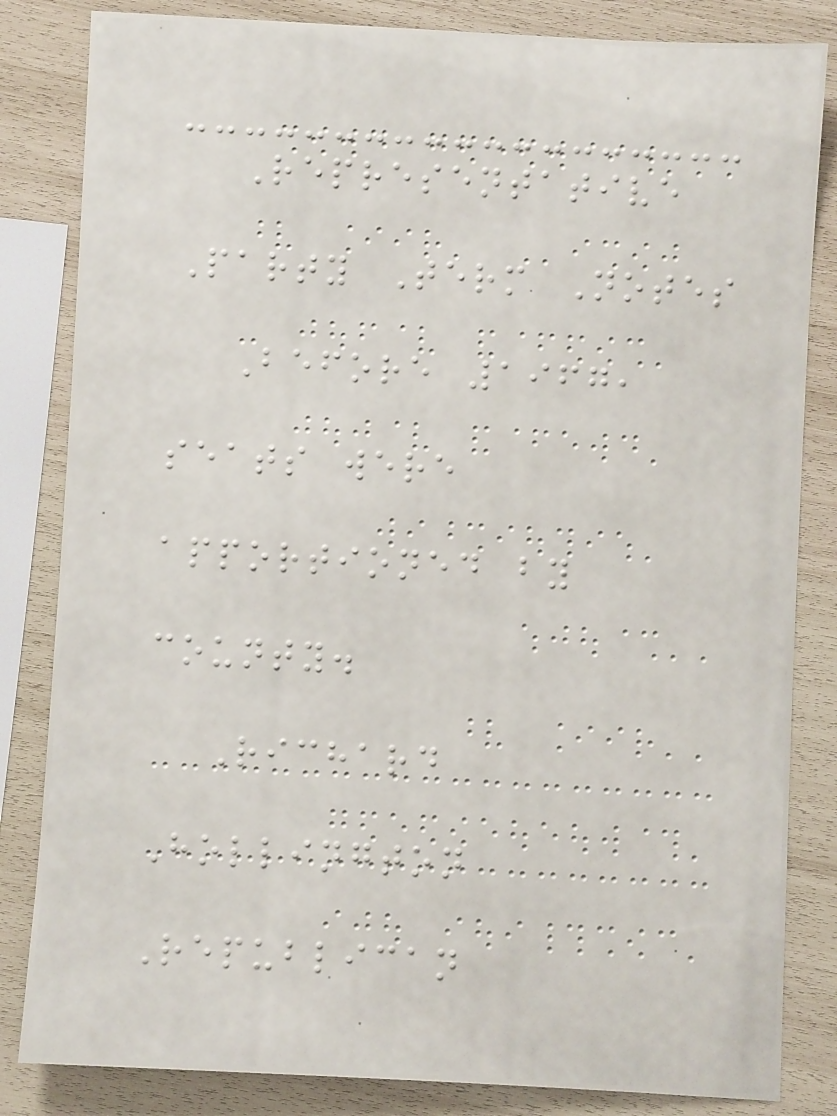Representative
Party Term Notes
Before 1967,
seats were
apportioned by
county.
Richard
Hollington
Republican
